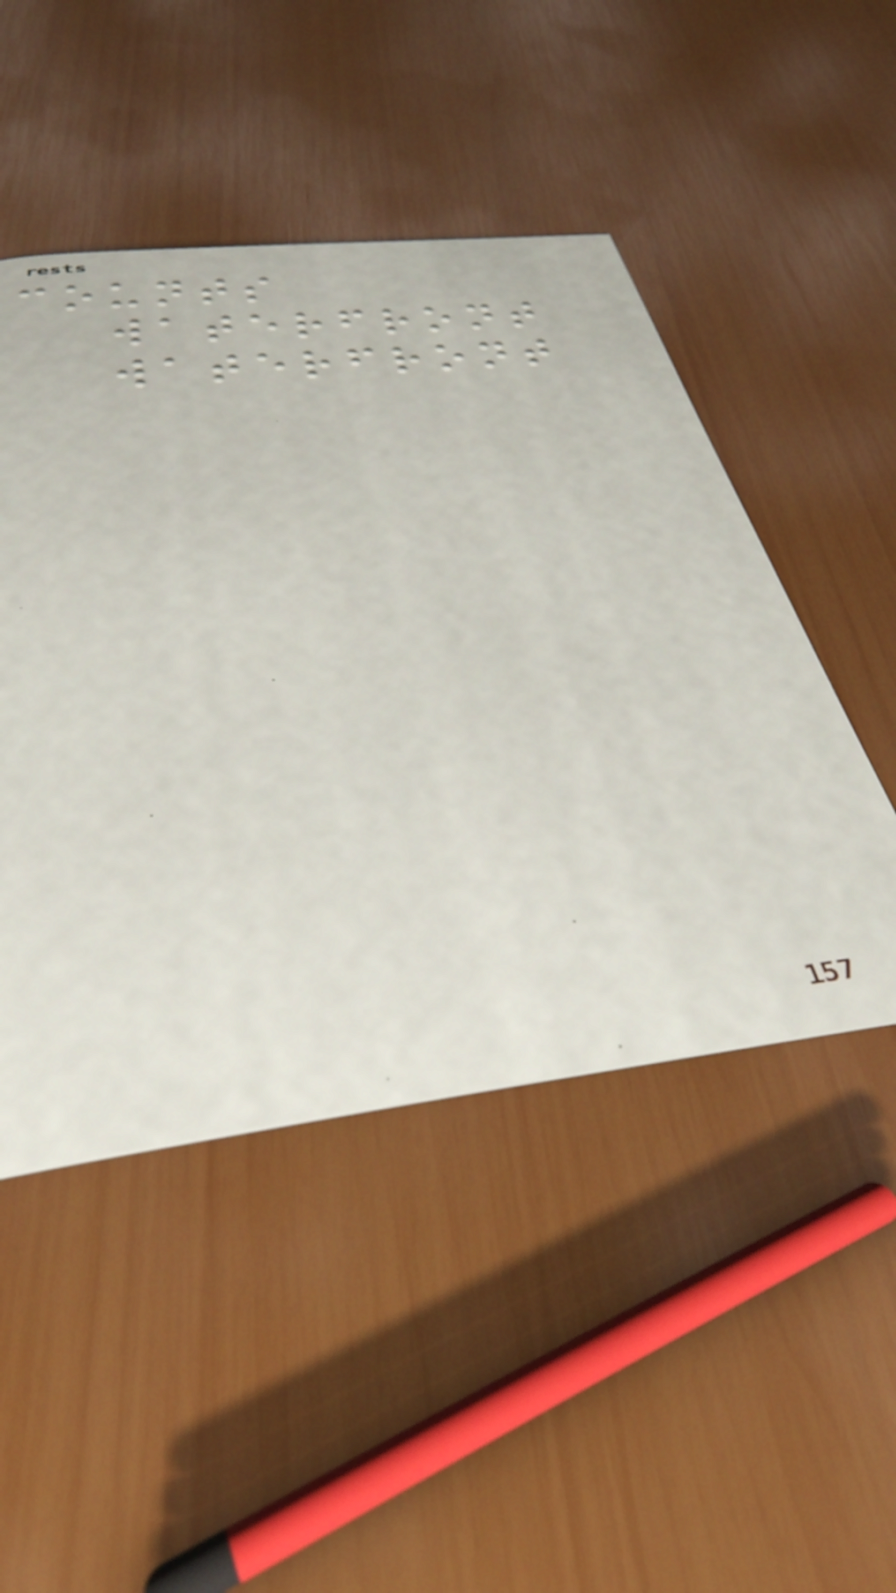counts
waterfront
waterfront
